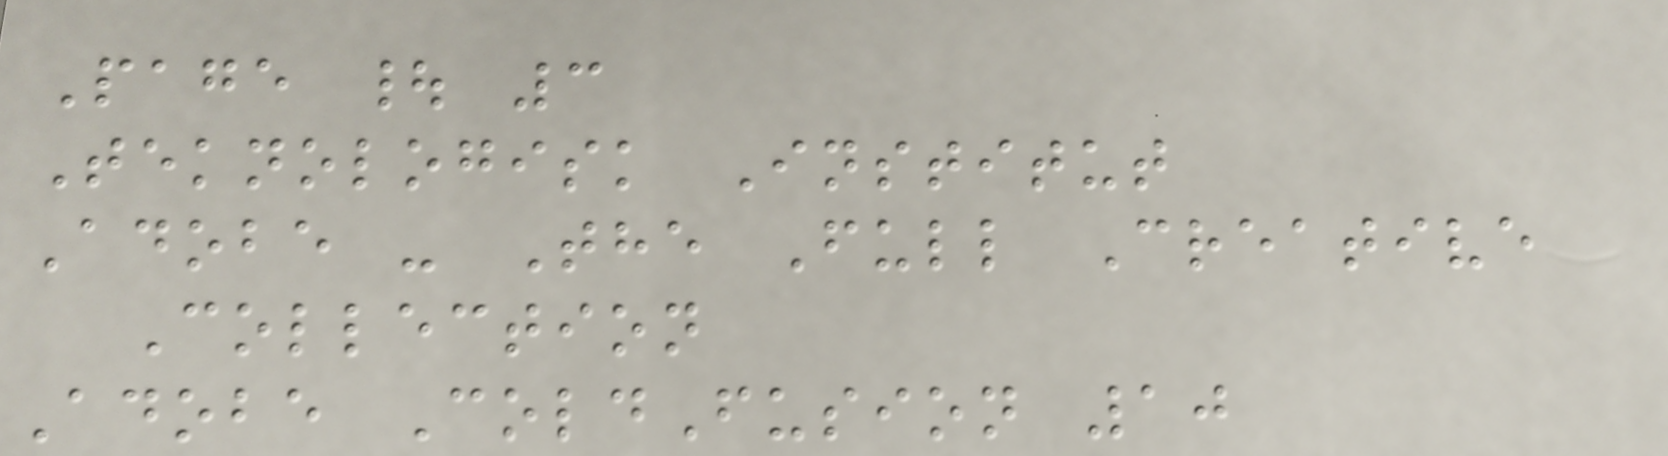Page | 3
Teknologisk Institut
Adobe - The Full Creative
Collection
Adobe ColdFusion 10
